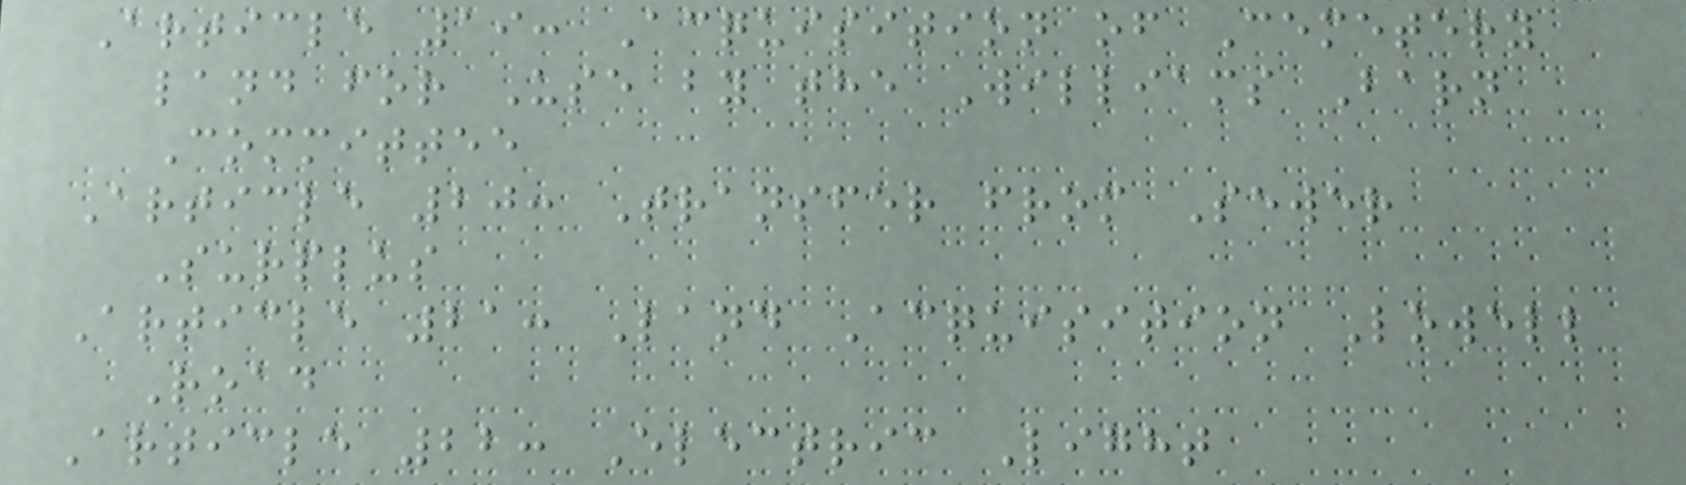Article 19: Acquisition of Cemetery
land for Use by the Williams Barn
Committee
Article 20: Transfer from Sewer
Surplus
Article 21: Land Acquisition Lowell
Road
Article 22: Electric Light
